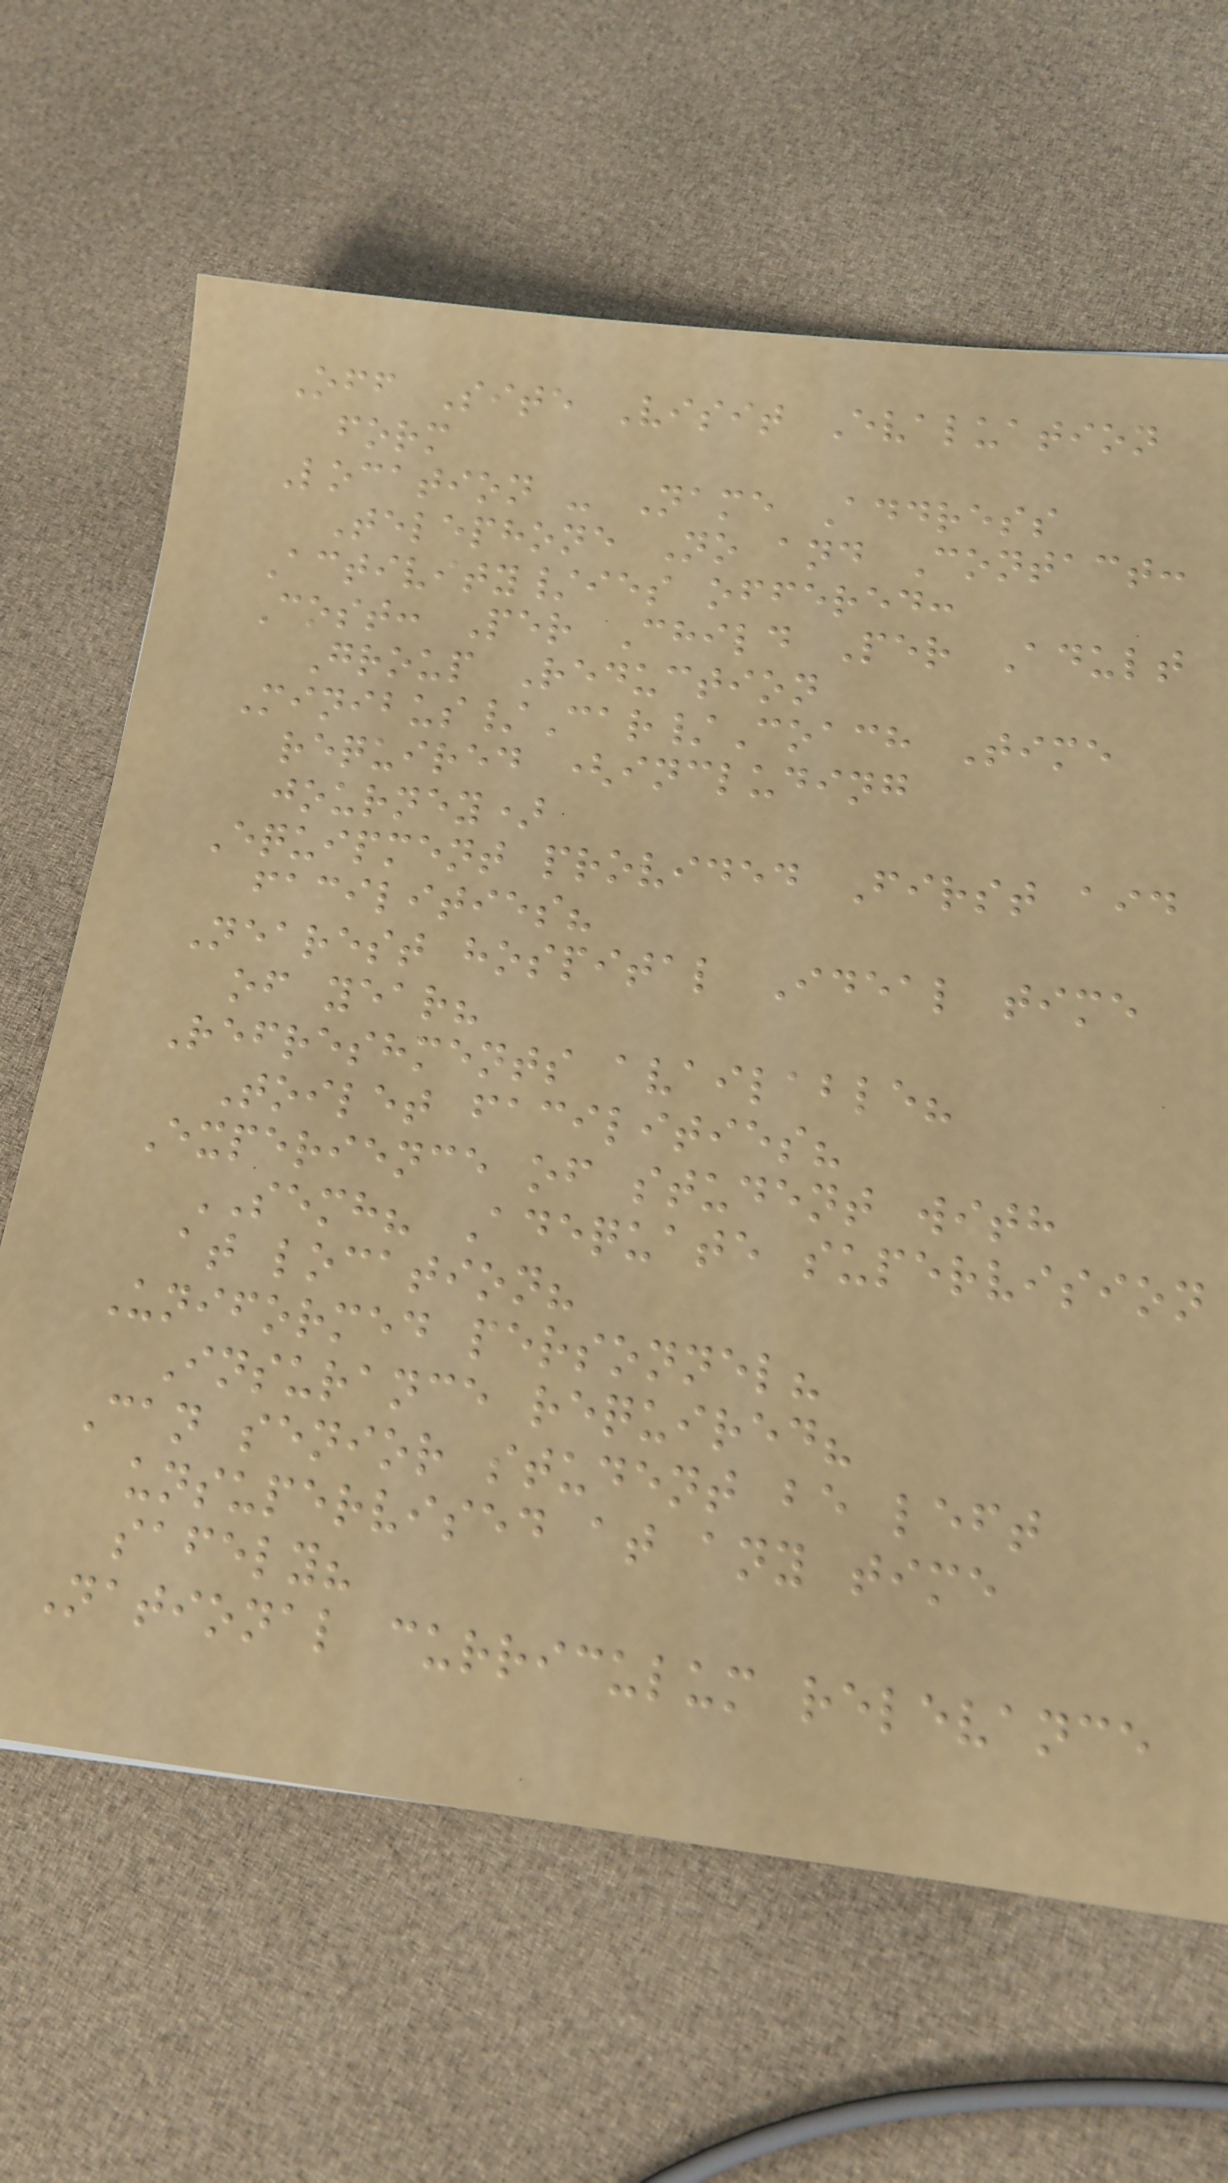Off Site Visit Evaluation
form
Location - Name Address
Telephone No and Contact:
Activity/ies offered:
Cost: Per Child Per Adult
Group Reduction
Minibus/Car/Coach Time
required (including
journey)
Equipment provided First aid
facilities?
Nearest hospital Ideal time
of year?
Refreshments available?
Toilet facilities?
Experience of student with
SEMH? Adequate supervision
at location?
Uniformed personnel?
Insurance required?
Can senior student be left
unsupervised at any time
safely?
National curriculum relevance
